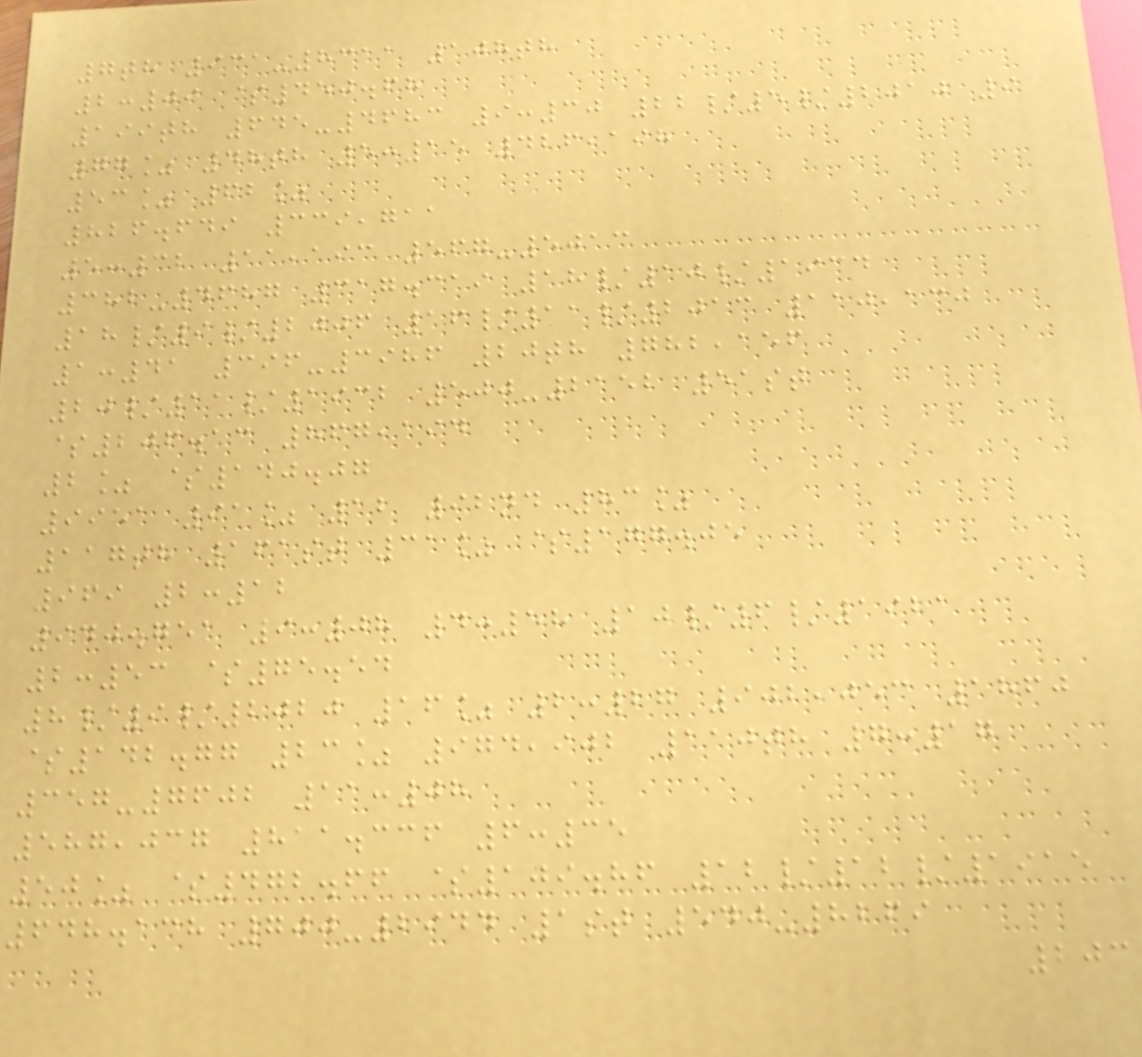7th 931-8311 108th
2:09 $450.68
199th 645-4683 9:30 22/5/2010 9
77% 48th 5:15 426,198
53% 62%
826.649 339,711
5:32 11,193 567-5013
382-4687 317.319 18/10/1934
18/9/2006 16/11/2013 110,130
1:41 396-3986 20th 782,156
20/11/1932 500-2152 51st
$206.13 867,194
2% $140.07
9951 91% 12 92nd 83%
117th 161st 31% $177.05
969 2:12
940.751 9:08 4:58 10/6/1921
2:53 $75.54
8/9/2020 16% 2:27 902,053 1860
$142.77 23% 974,902 110th 7:17
357-7602 11:08
587,037 811.336 6:35
50% $472.66 $109.86 12/12/1915
648.138 700-2944 1st 540-8269
203
